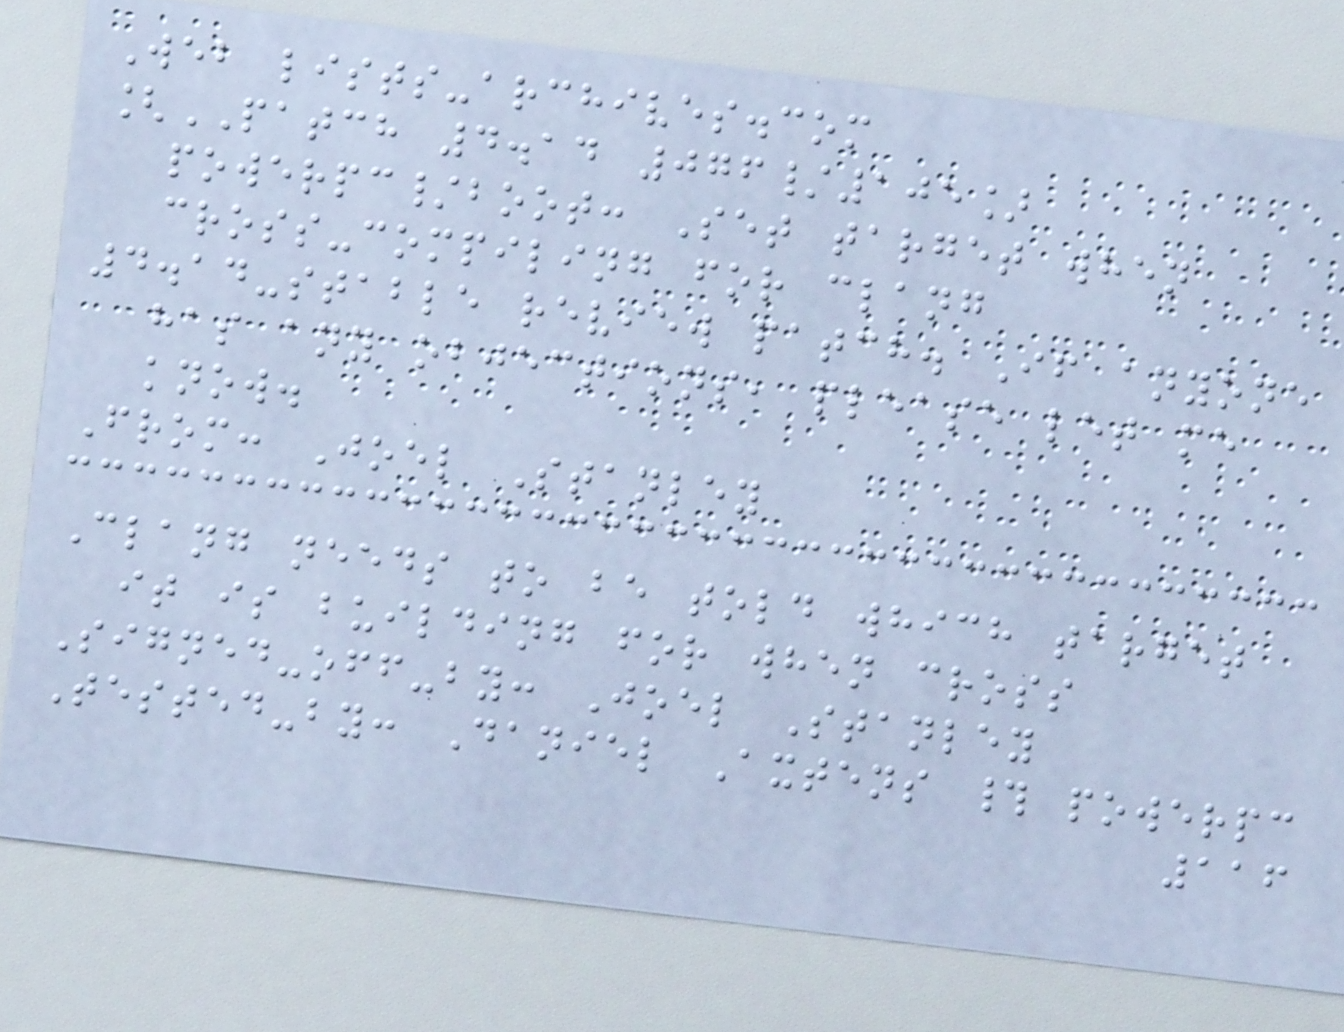Web lists-archives.com
[PATCH 4.14 076/105]
powerpc/boot: Set target when
cross-compiling for clang
4.14-stable review patch. If anyone
has any objections, please let me
know.
From: Joel Stanley
Clang needs to be told which target
it is building for when cross
Signed-off-by: Joel Stanley
Tested-by: Daniel Axtens # powerpc
116
